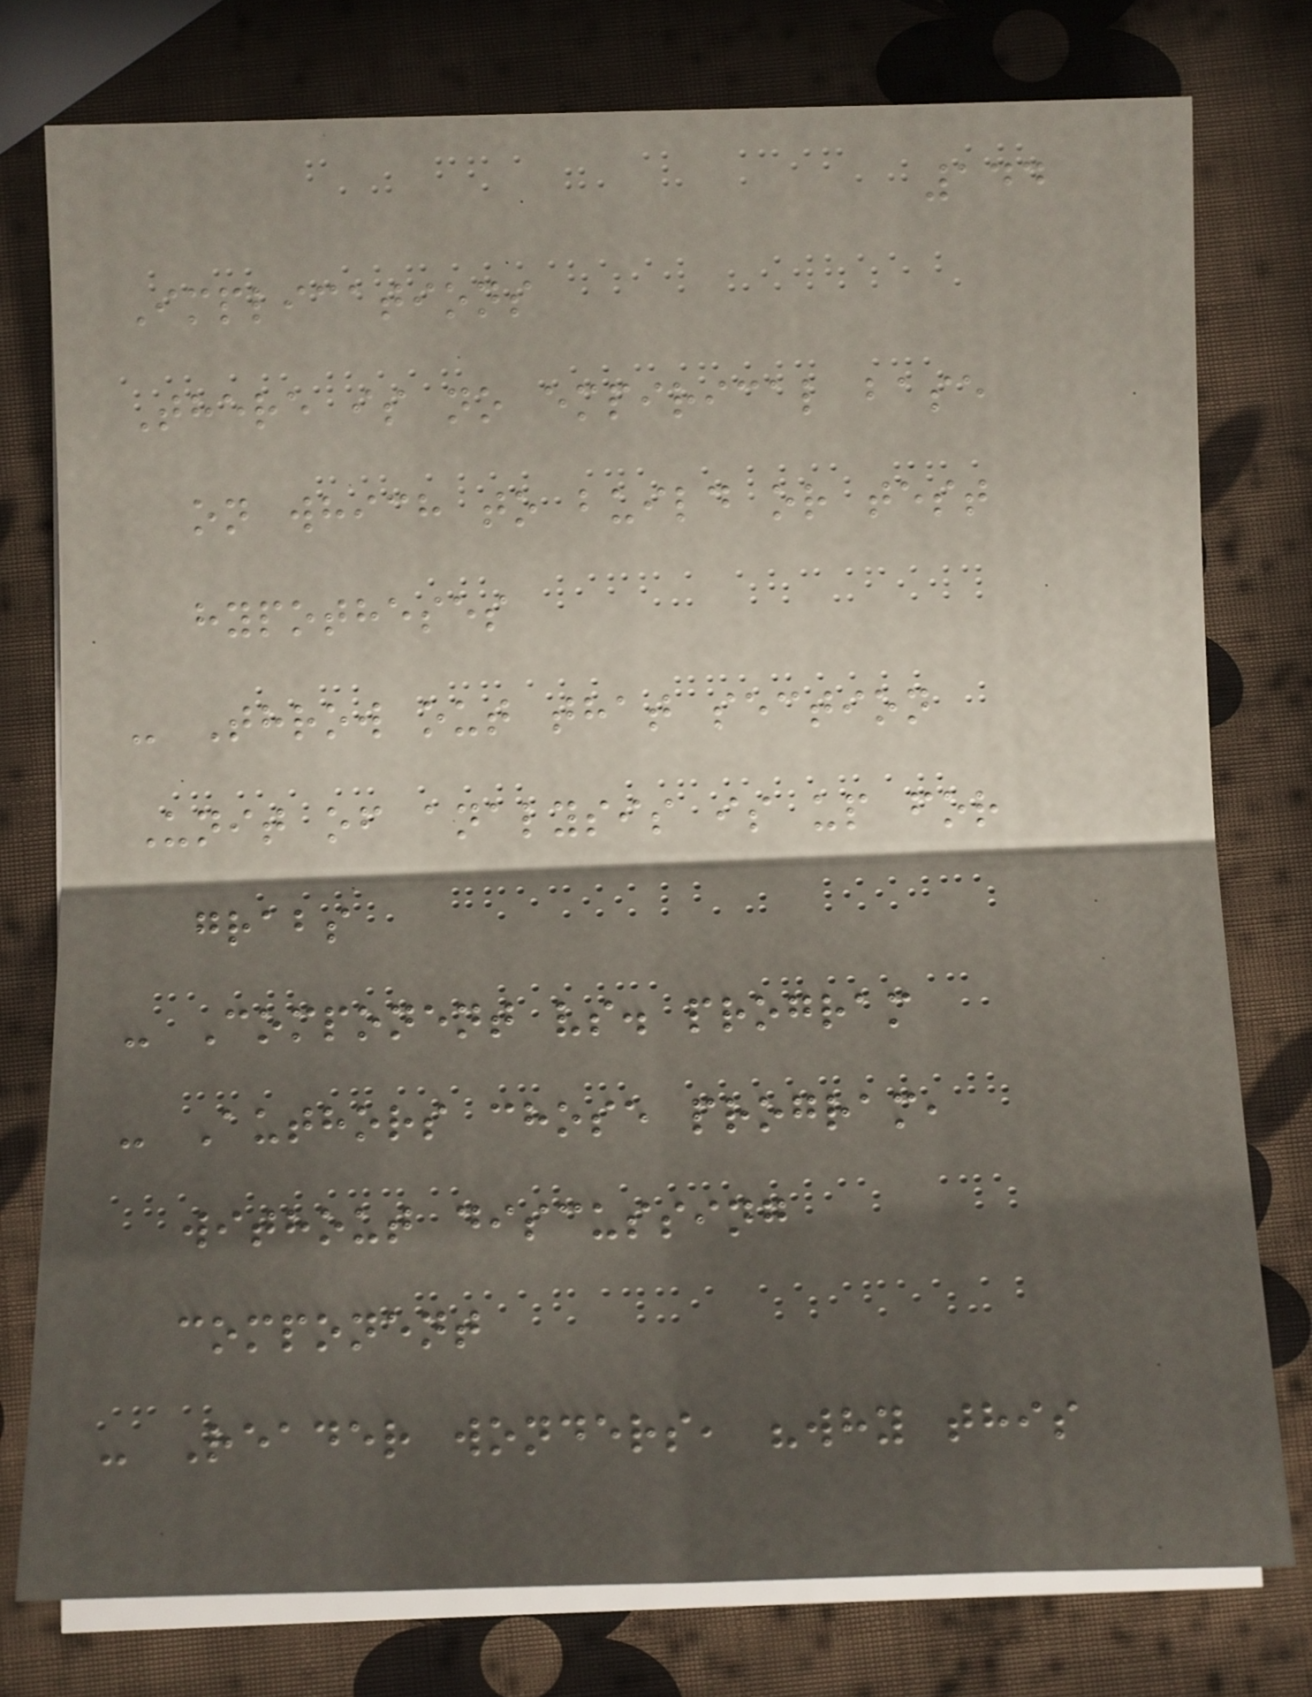144
Implications
There is no empirical base
on which to build or test
hypotheses
- Throw out that section
Unit of analysis is up for
grabs
- Component vs. program
- Authors chose program,
without discussing
component
- Reader wonders, "why this
